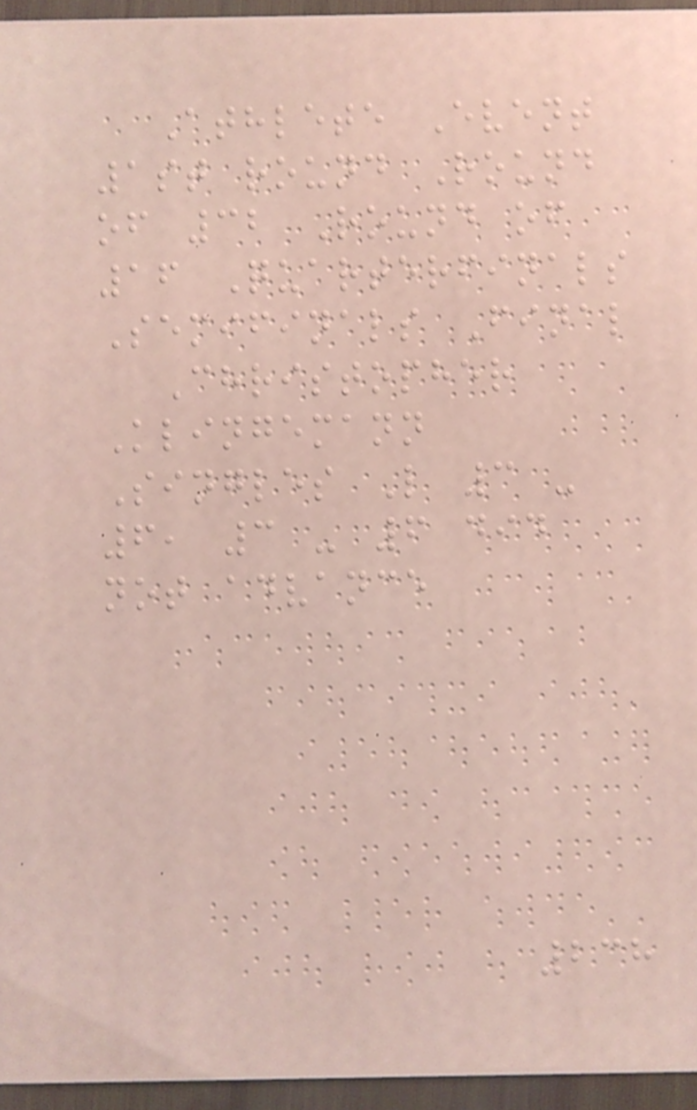Athlete Event
1st round Round
of 32 Round of
16 Quarterfinals
Semifinals Final
Christopher
Klingemann
Singles L 3 -
6, 3 - 6 did
not advance
238
